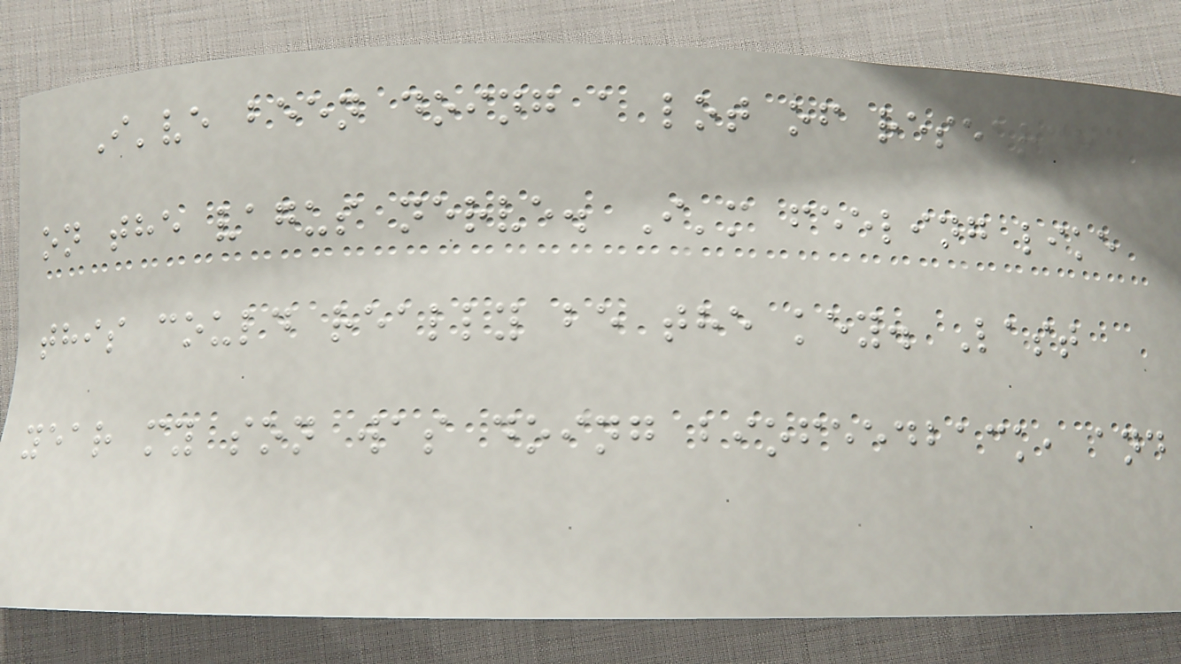I've been doing a lot of research
on the vagus nerve. I'm feeling like
this could really be the key. Last
year my son was doing biofeedback, and
